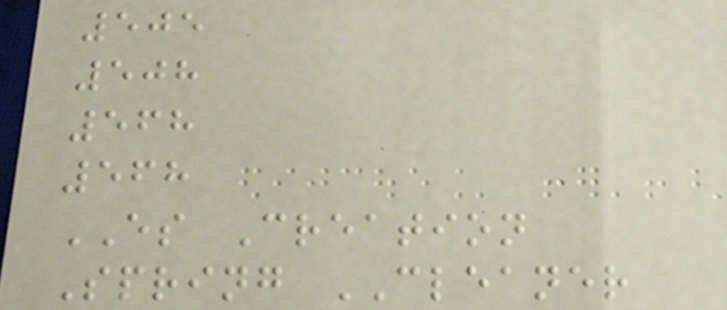505
508
568
568
ES Creation
Spring CLEANER
